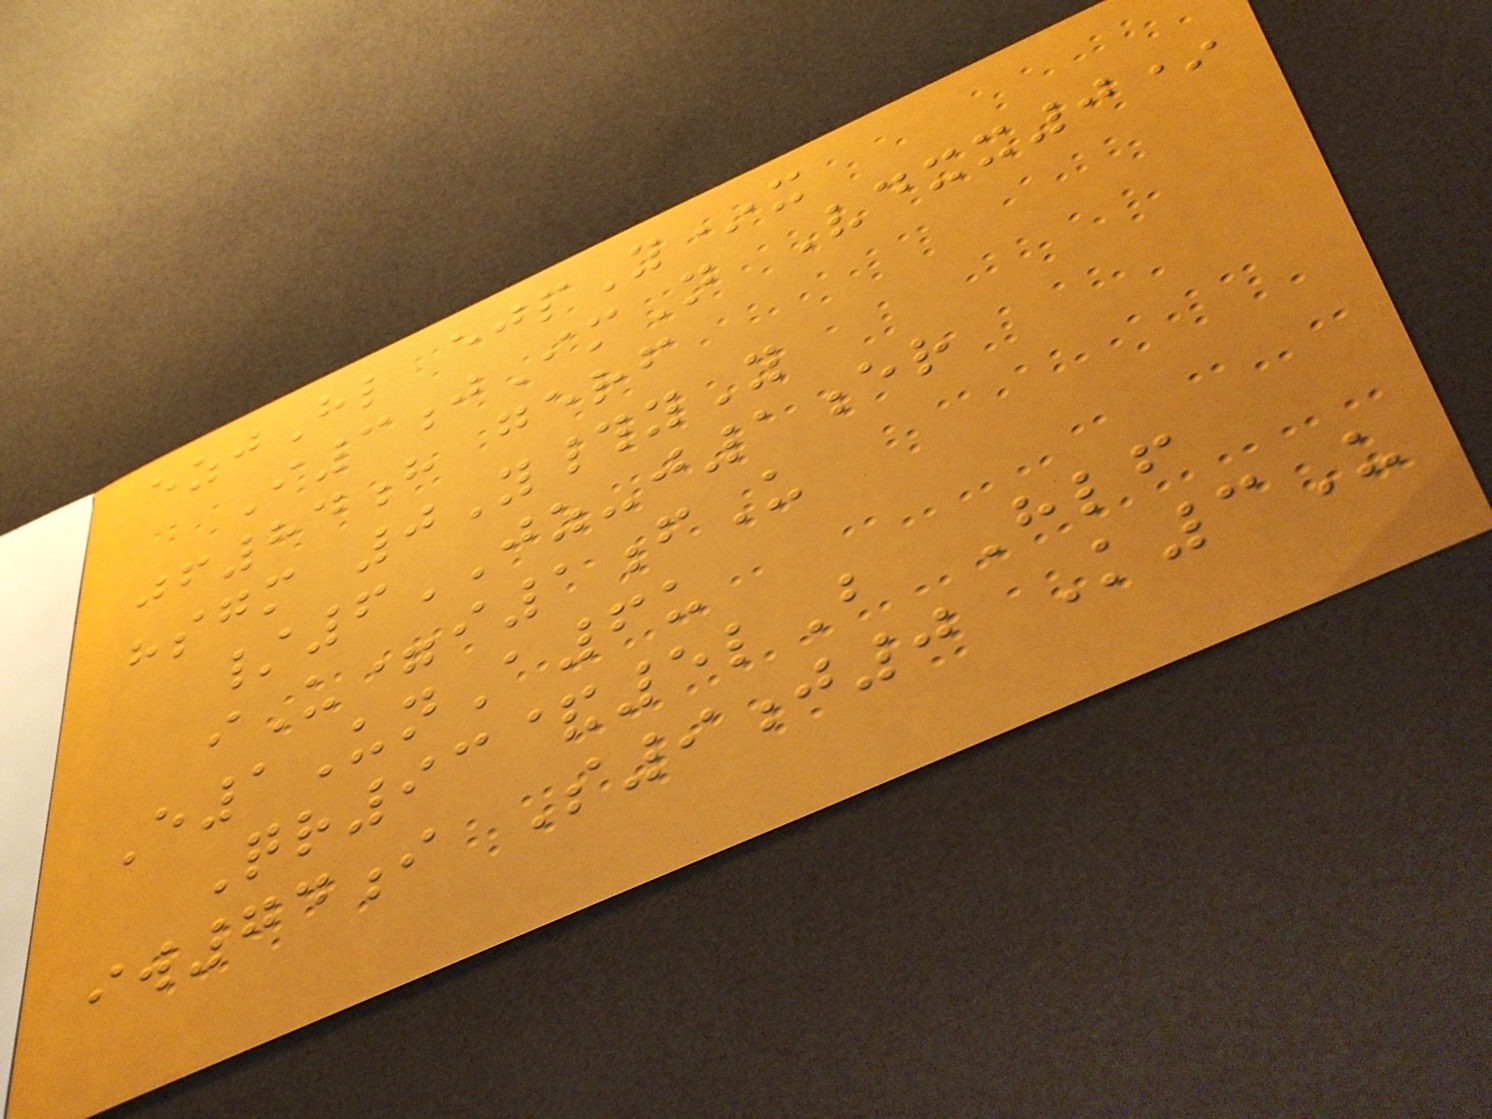ezjHl ejpY*x
I3jImN Vdxx0*
jf84h gerf
hsgm 0Y#yY
/6JZ-j1er
iU=i1fU
E1UnA6u
Qr93&5lB Hlf
iw74i S9j0 K3U
